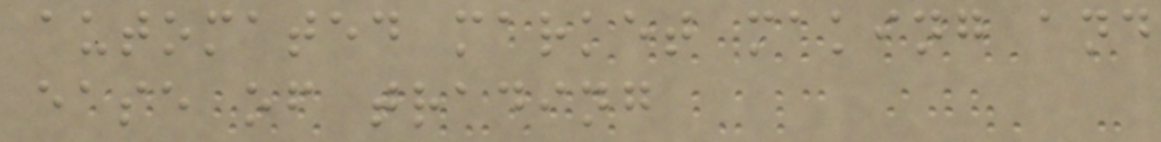automated market making and
ease of trading
